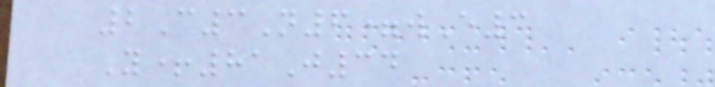2C3N6=wE3
Y+81J34
